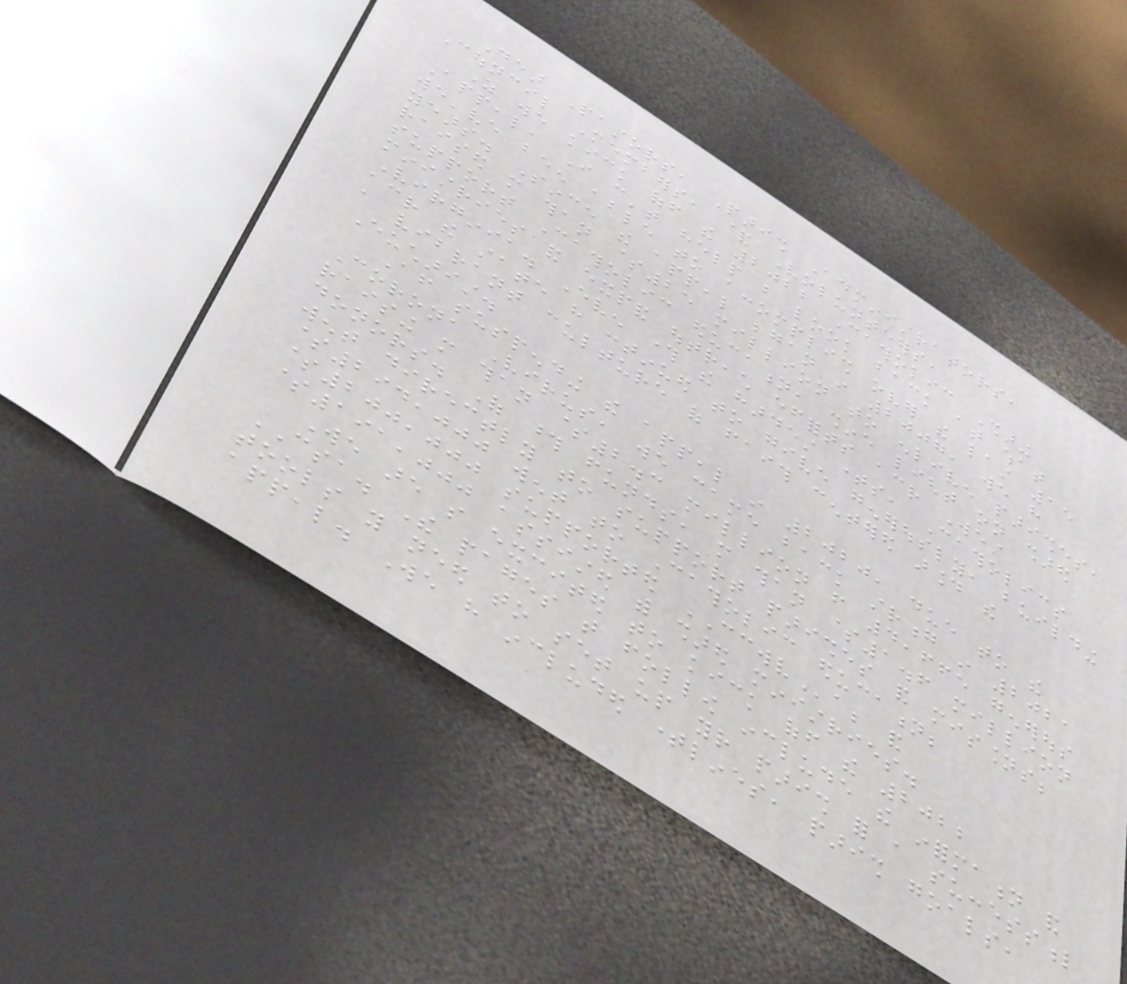Dear Pastors, Parish Administrators,
Council Members, & Volunteers,
As we kick off the 2022 Catholic Sharing
Appeal, I can't help but look back at what
we've been able to accomplish over the last 15
years. Since the appeal began in 2007, we have
raised more than $25 million to enliven parishes,
support Catholic education, shine light on shared
ministries and expand outreach efforts across West
Virginia. Even through the hardest times, Catholics
across the state have continued to give generously, building
a vibrant culture of faith centered around the
Eucharist.
After suspending the appeal in 2020, due to the
Corona Virus, we came back strong in 2021
raising more than $2.3 million from 4,665 generous
donors. Of those funds, more than $1.6 million
went directly to support parishes and missions;
$294,000 went to Catholic education;
$200,000 supported CCWVa; and
$191,000 assisted with shared ministries.
We are so excited to kick off the 2022
CSA. The pages that follow include the information and
tools you need to set up your parish for a successful
appeal. We have included timelines, parish goals,
